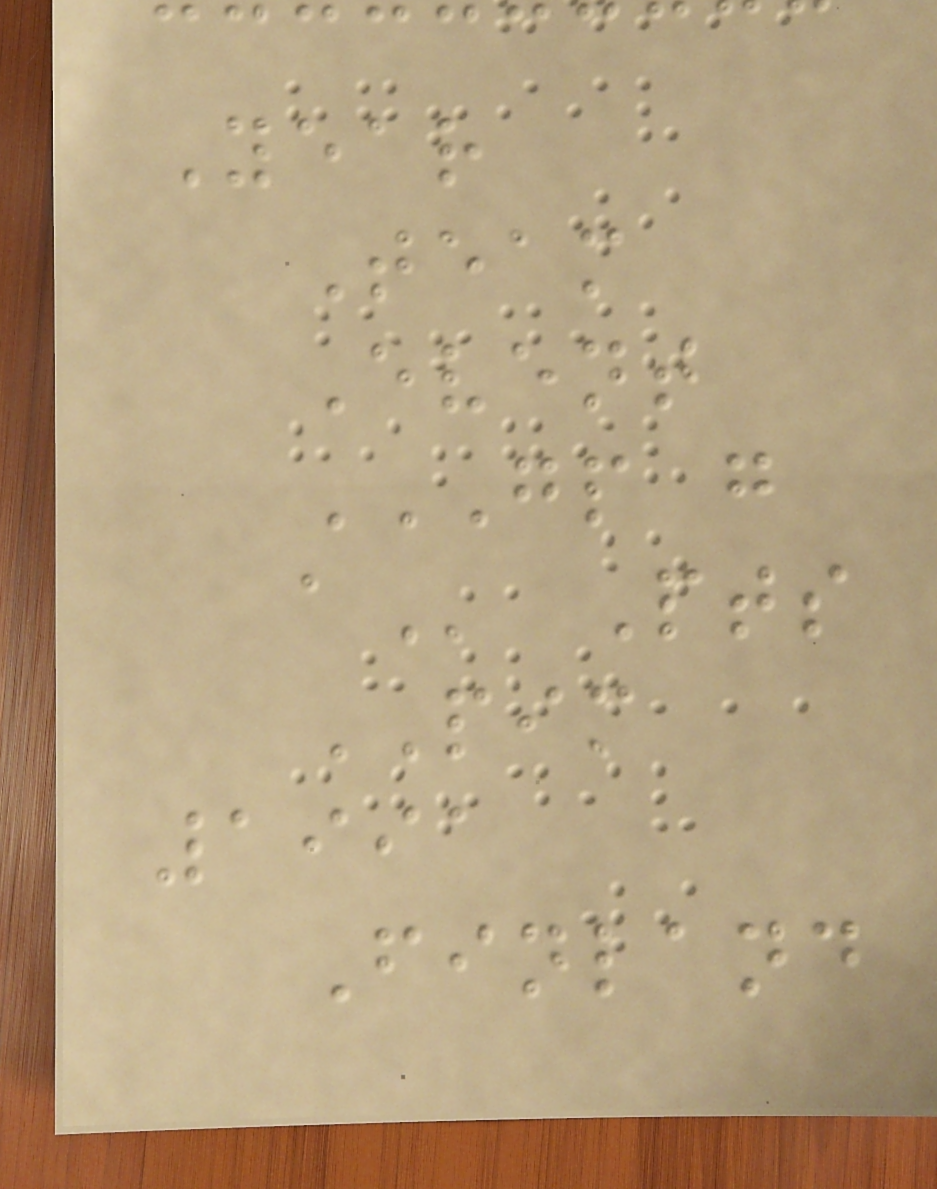Year
Team
Event
GP G
A Pts
PIM
1991
Finland
